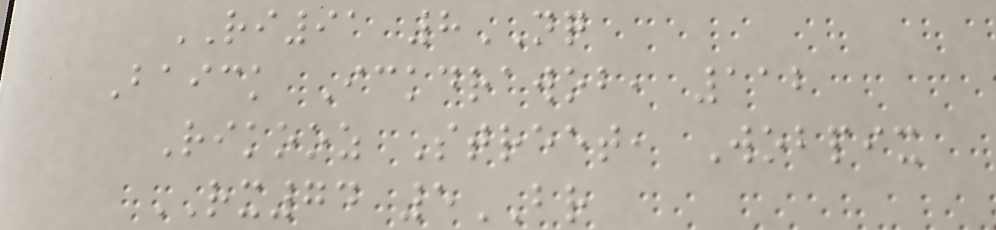RI91 8NQ
Baick Ickdrawob, 112
Rikooz Street, Wobpix
RX74 5BR
